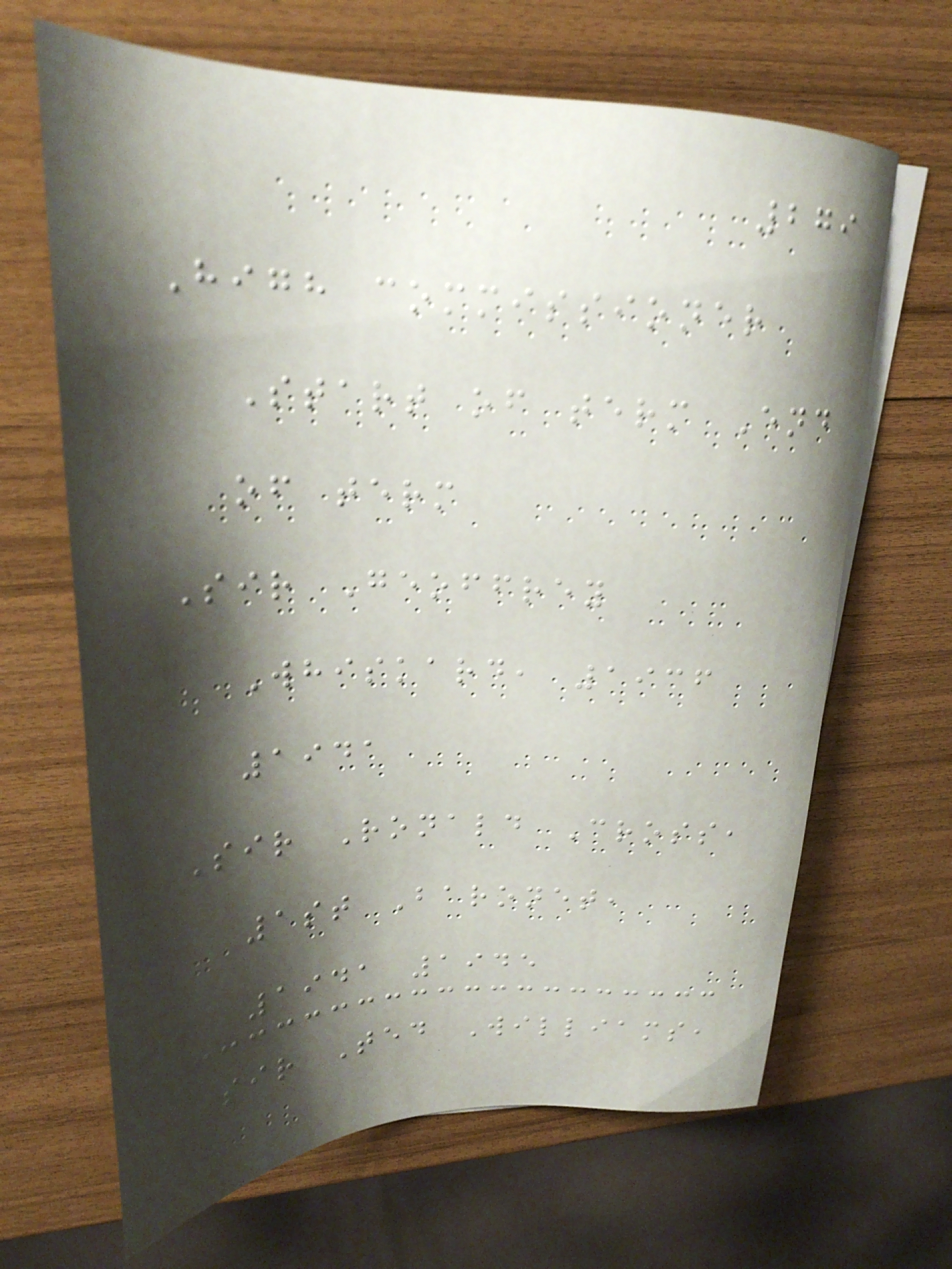279
High commissioner
Start of term End
of term
Sir Geoffrey
Whiskard, 1936
1941
Sir Ronald Cross,
1st Baronet,
1941 1945
Sir Ted Williams,
